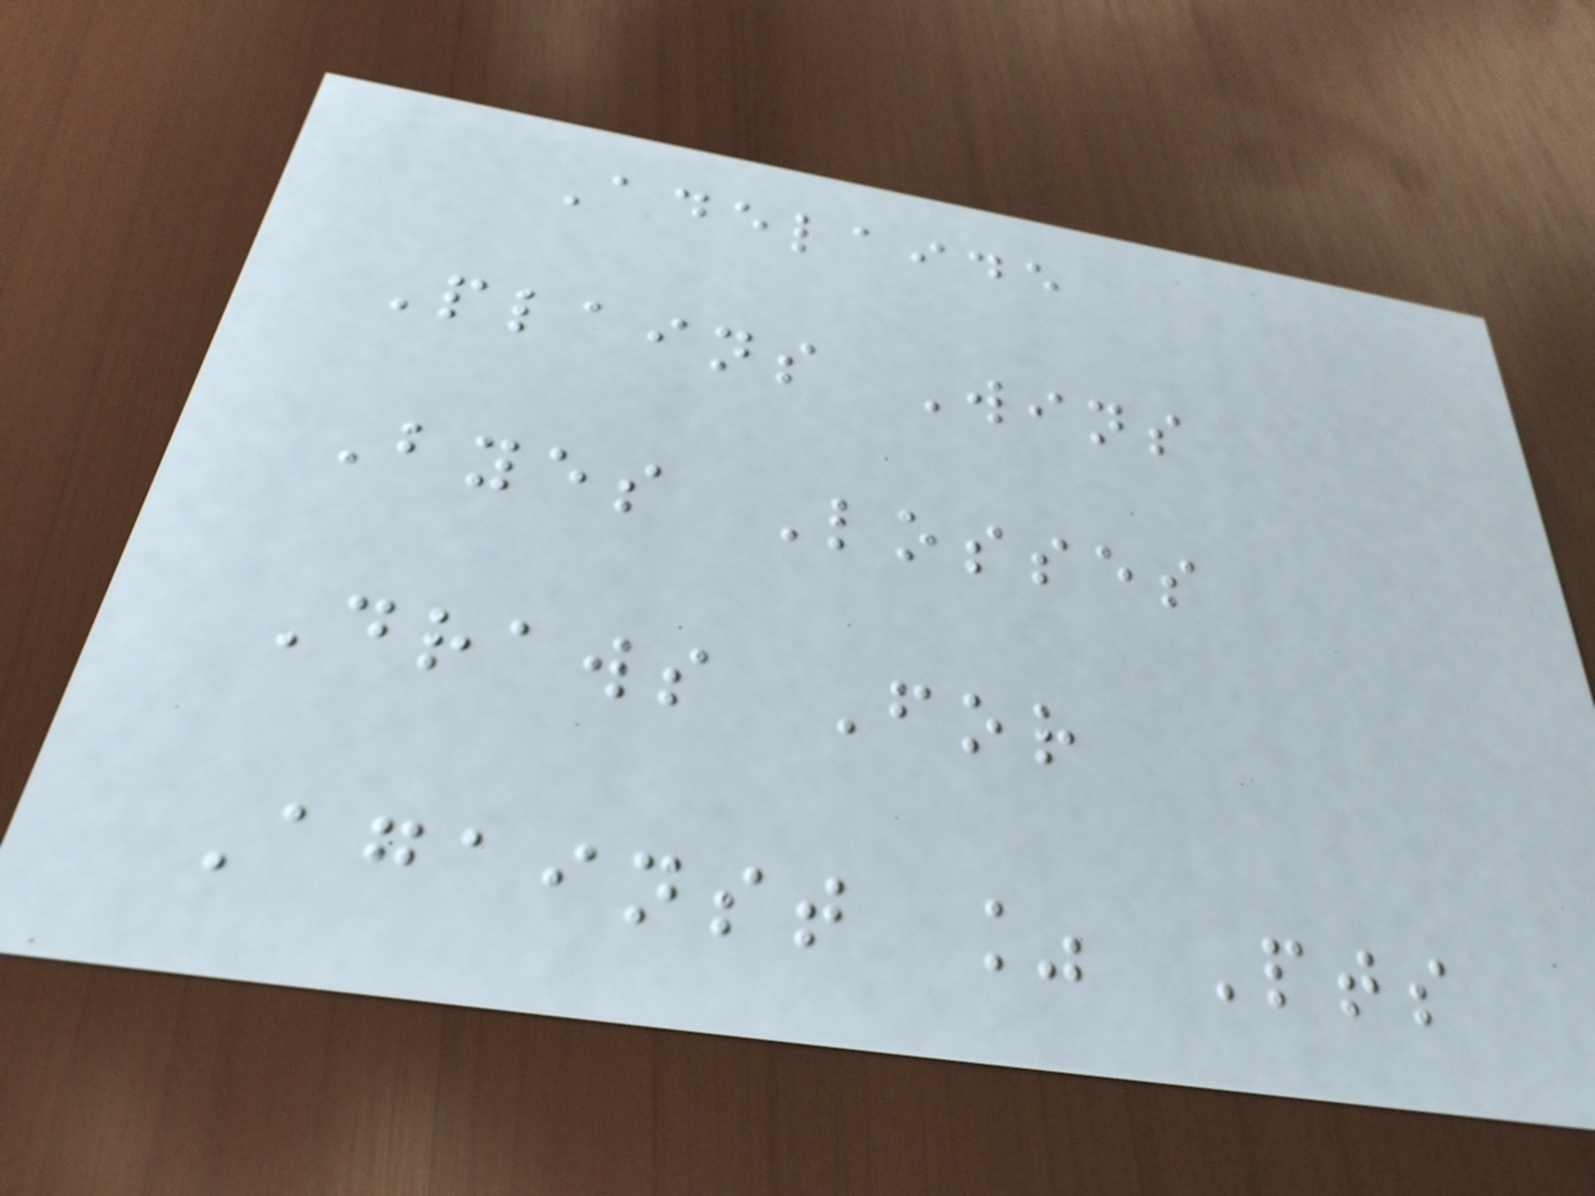Adelaide
Plains Wins
Byes Losses
Draws For
Against % Pts
